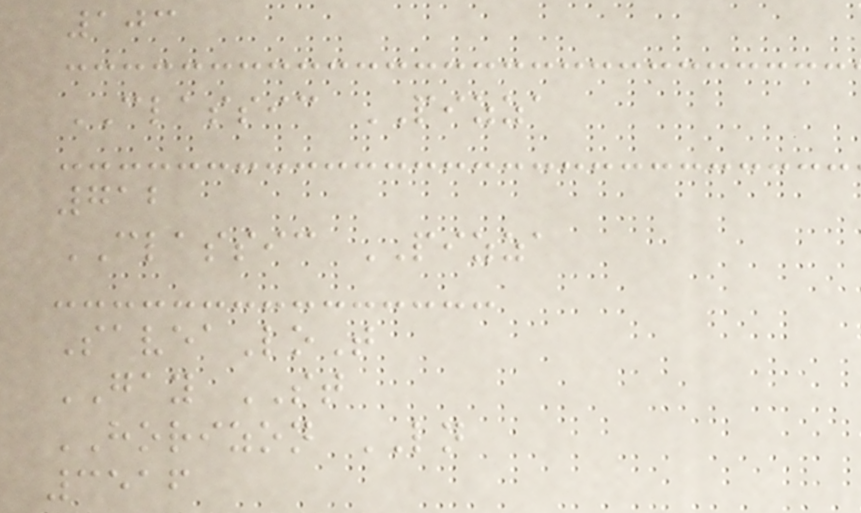103
CLASSIC PIZZA
712
CLASSIC PIZZA
SaveaLoT
GAY ST
HORIZON LN
3516
